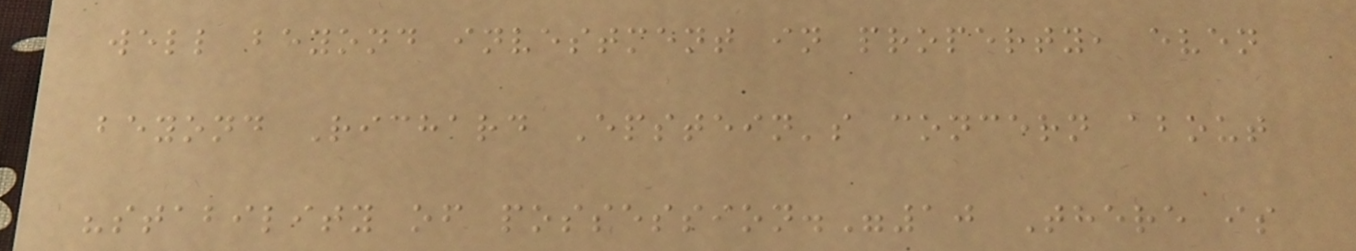well beyond investment in property, even
beyond Richard Epstein's concern about
"stability of possession."10 There is
